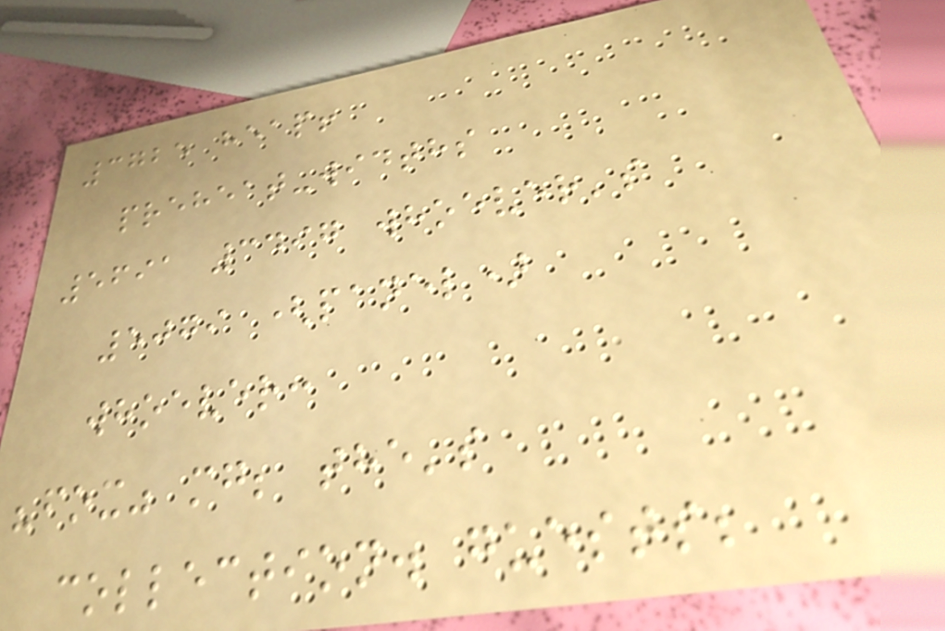3725 heap!
preheat-widths
5691 3497 whoever's
5079 (panel)
whoever:
"fox" mg; the's
collection. guests;
